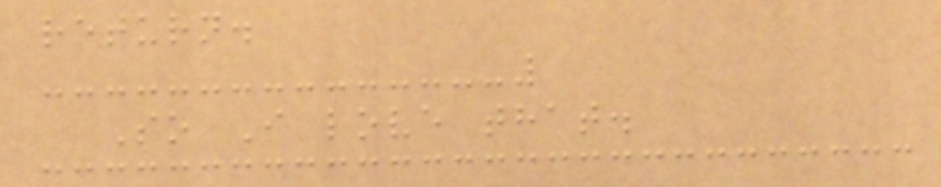return.
So I love that.
